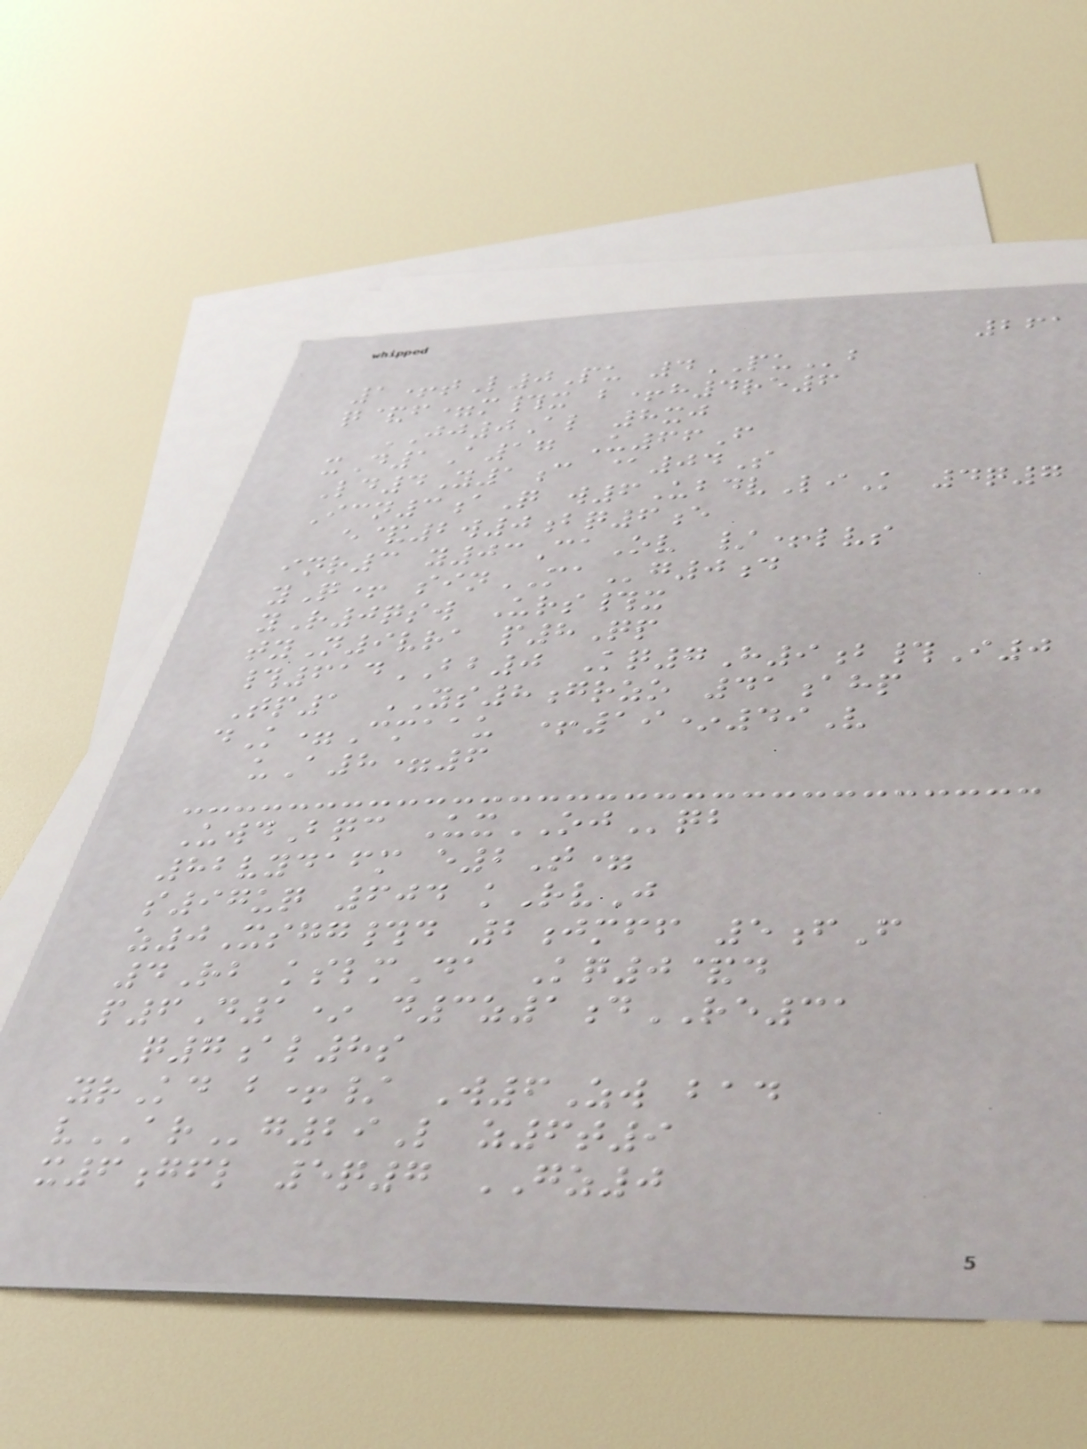261
1+tL0Pu 4PUb
q&f=m#x b+h4re6
JJ0Al 8xj
xD1A17 U66F
Ld4Y1c @04S
Icn3aQ w6UbdvLiK 4q7
e&2w0bq6e
inr3 y03CaOv /+lvs
yQ+ sinMAg0d
yR0qsw Urs#x
tyN9vra p8Qp
#614BB0 Kq7H9b#I0
Tp1 YS8grzo 41ahp
dK=Cmaau +19*49V
uA8=6
UwdBqc UxOJqb
82vydafm e2T=
s97uq 604 kRvJ
z0Xsgg#d 2jmff 5fF
4Rb kslmDa Kq0&d
p6D1* d3z1dRE31
q7al8s
yrKd b+/ W6Zw bad
vARg29L z6t9
x6gfl 5q7 GZ0
